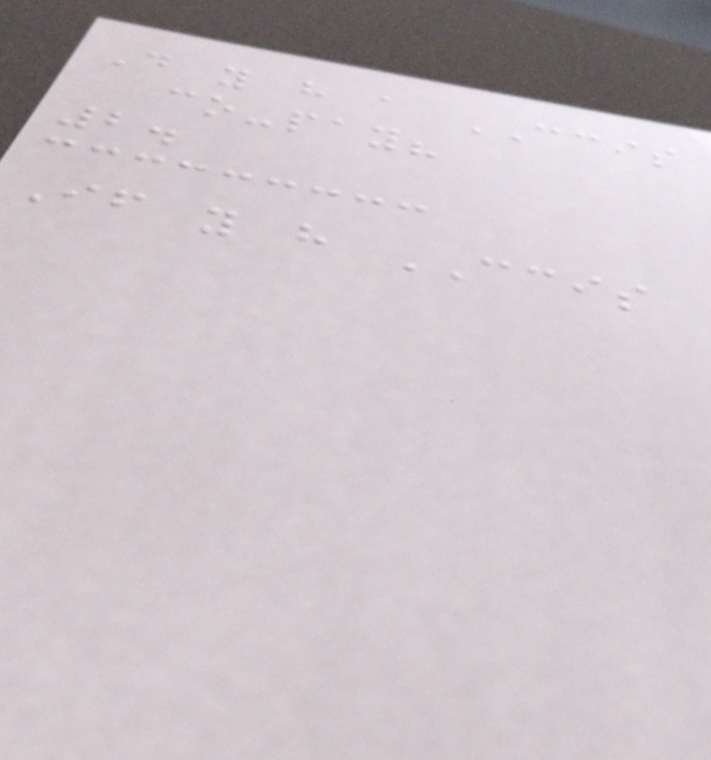Do you have a CCIS
co-pay?
2.
If you have CCIS
